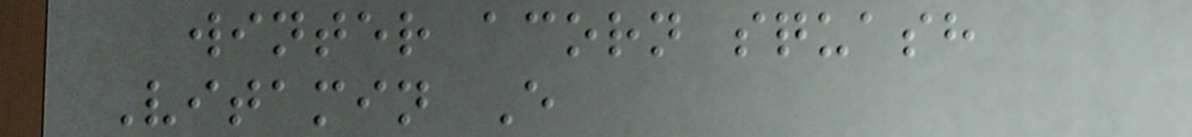winter acorn squash
Vitamin E
